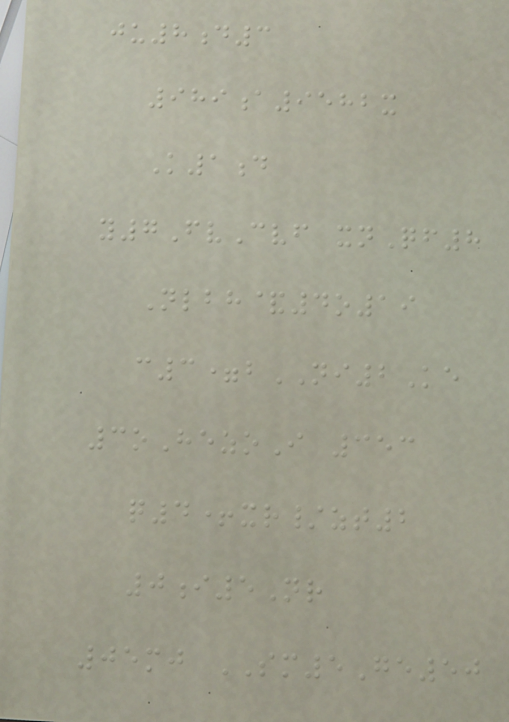ju8d3
989a9582x
K1d
y7FvCvf xnQf8
Nlbh&4o19
c3=bNI2Ke
3oHezoI 353
q4+xr/zt2
0i5Nr
05mj SM5Ge50
